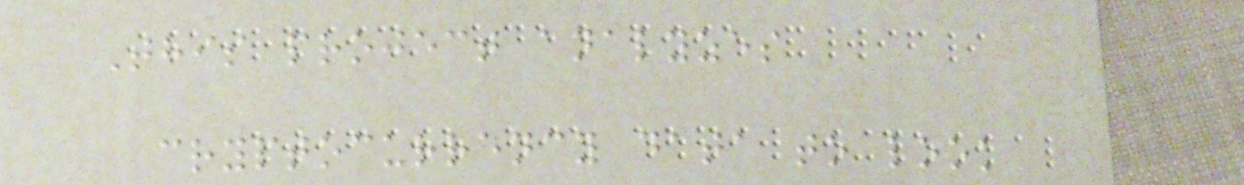This project analyzes
cryptocurrency data to look
